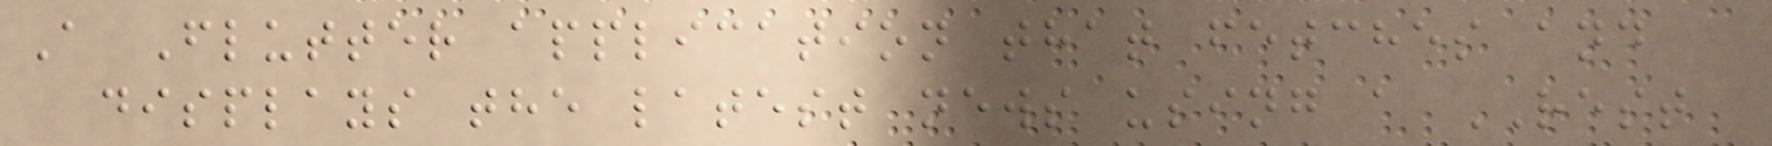A Flutter application that fetches and
displays the latest news using a REST
